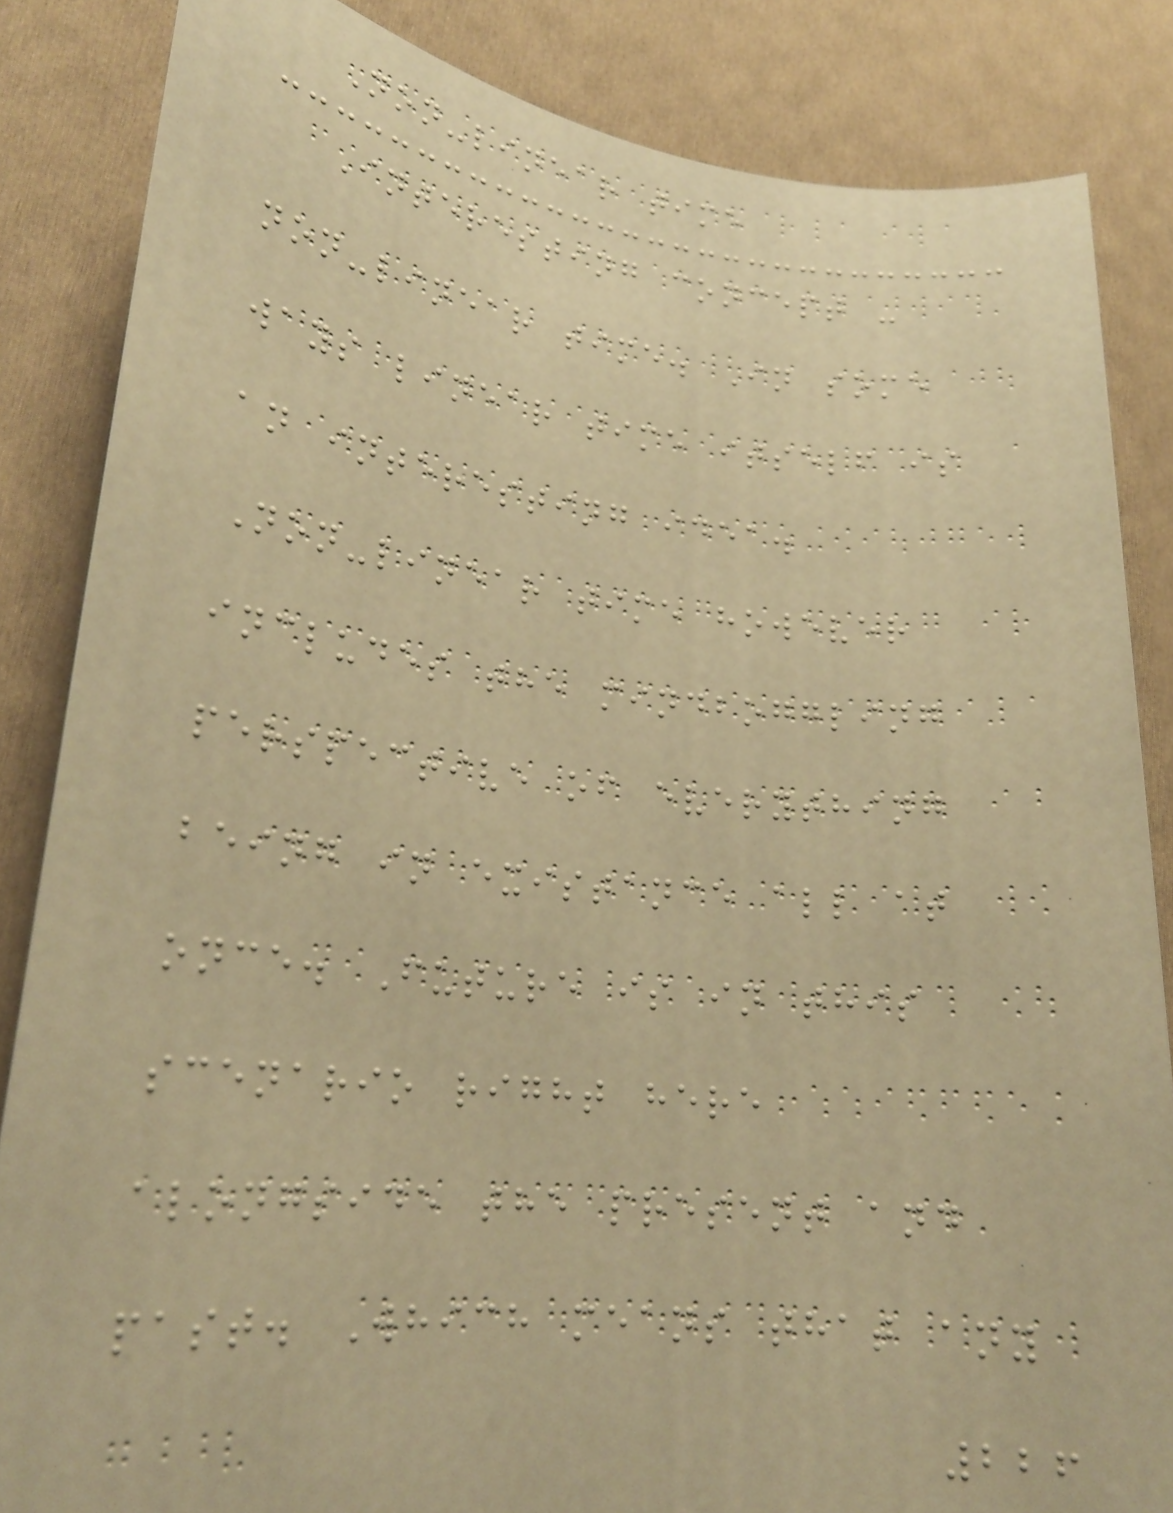Non-linear time
Interesting concept -
non-linear time. In some
ways linear time itself is
an interesting idea.
Non-linear time however
includes the mindboggling
perspective of everything
being in existance all at
once. Future is in this
scenario right here
alongside the present and
past. Which means that any
226
